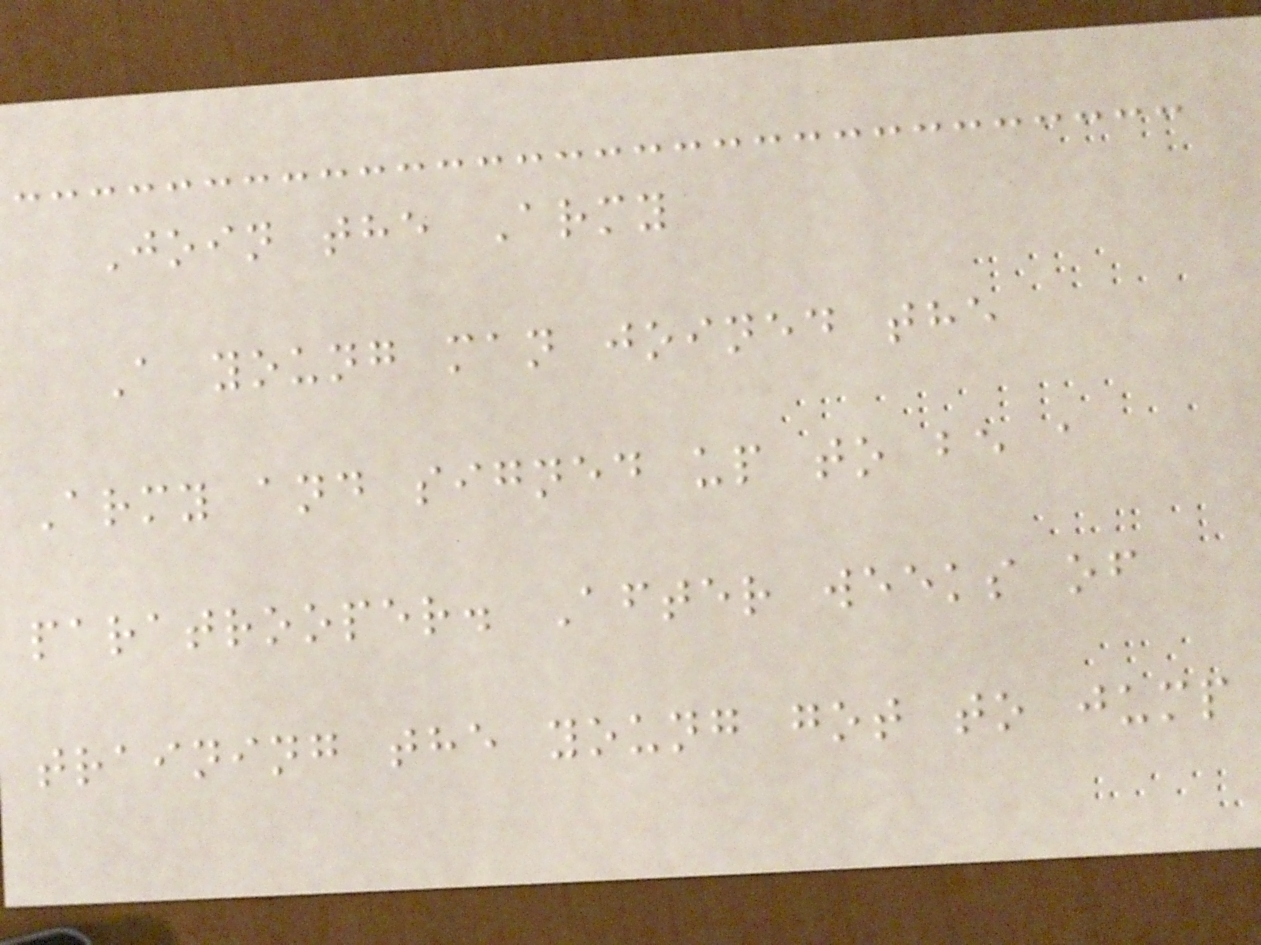Join the Army
A young man joined the
Army and signed up to be a
paratrooper. After weeks of
training the young got to jump
